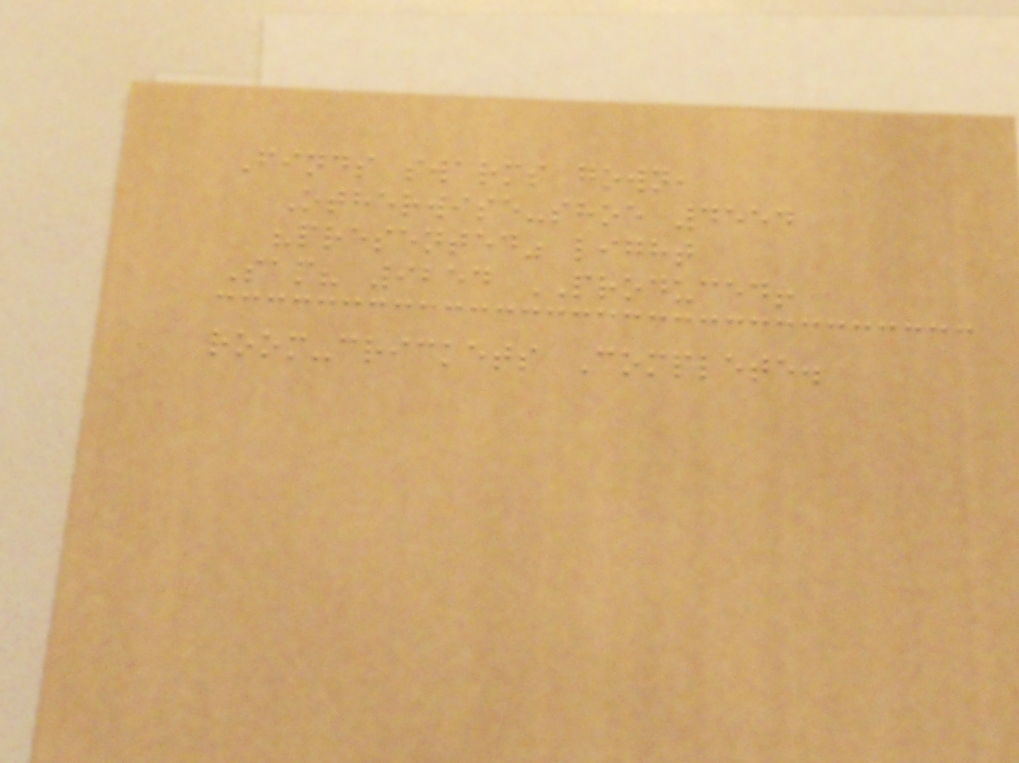Finds swarms gown,
Otherwise-shoe 4554
"presented" light
Sam? 9254 PRODUCED!
room-crickets Complete.
